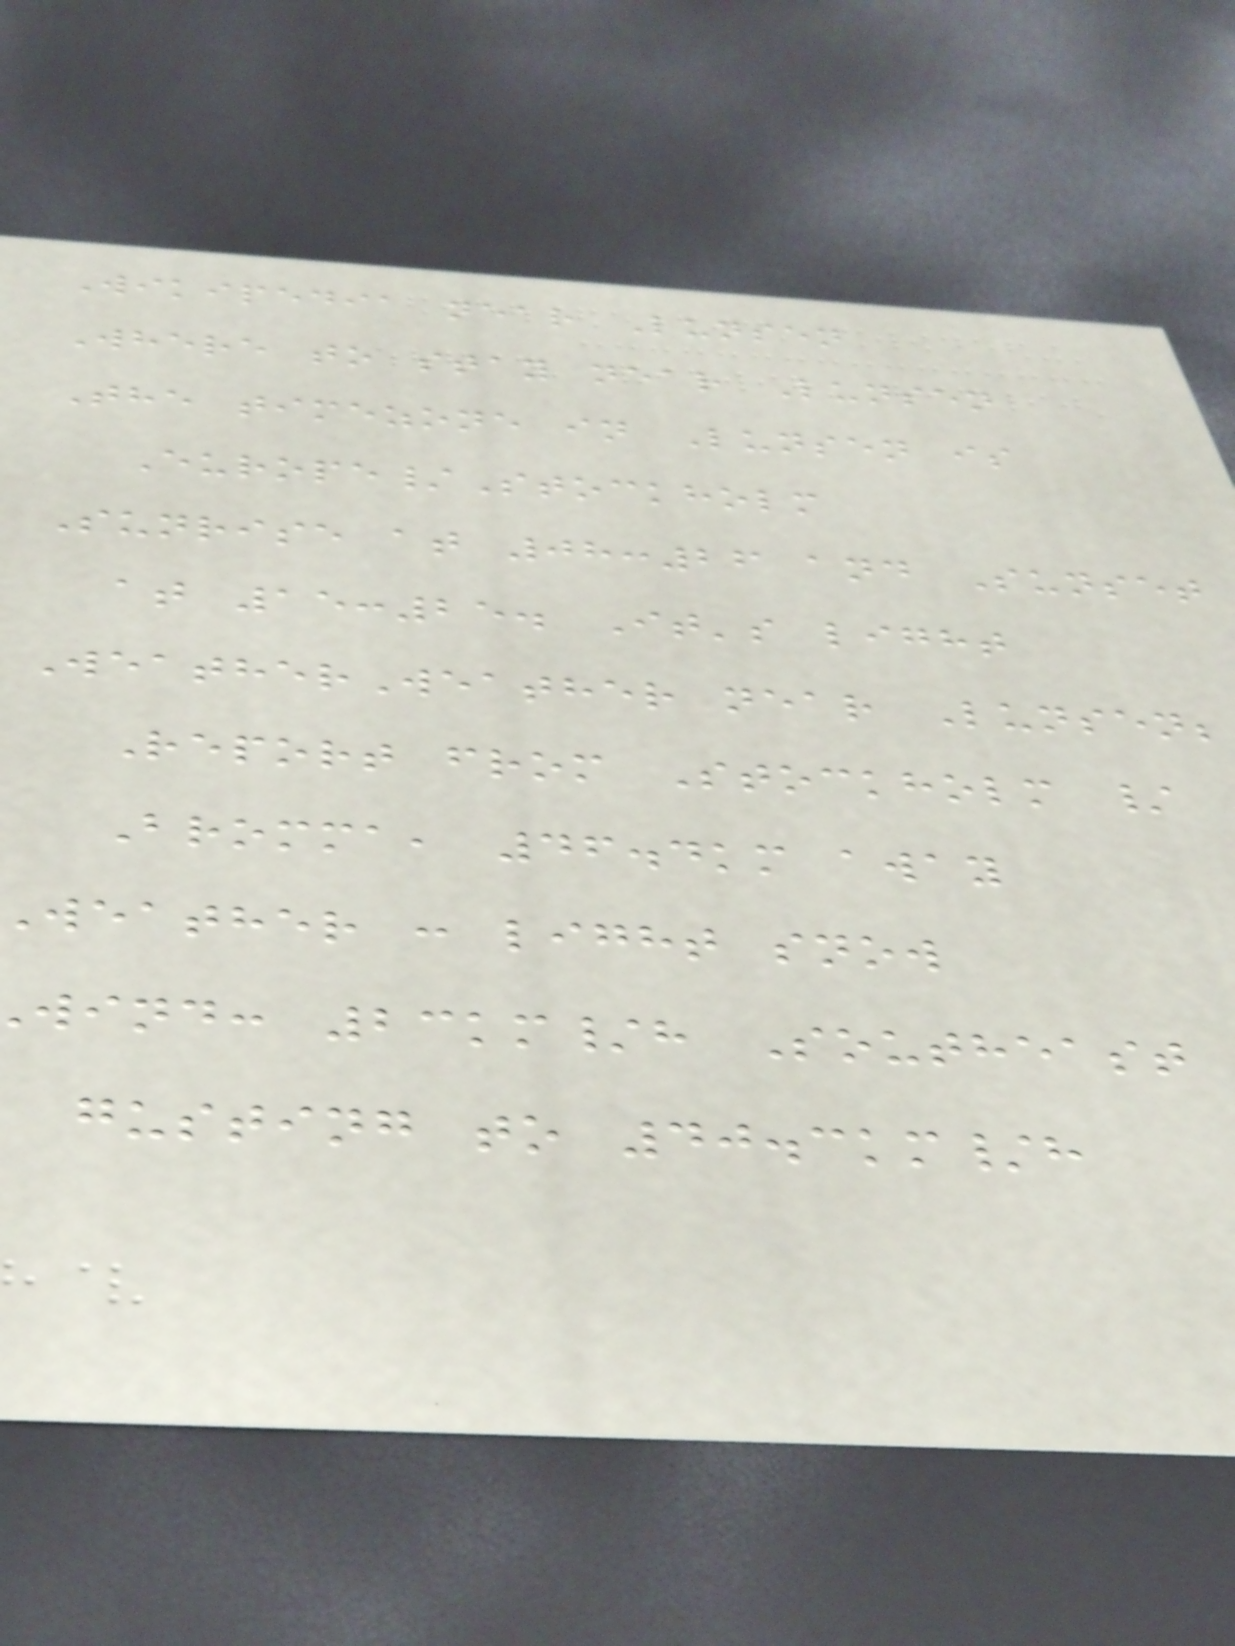Wikipedia near Lunsen
Where to stay near Lunsen
The timezone in Lunsen is
Europe/Stockholm
Sunrise at 08:26 and Sunset
at 15:25. It's light
WeatherWeather near Lunsen;
Report from Stockholm /
Bromma, 46.4km away
weather : light snow
wind: 23km/h Southeast
gusting to 40.3km/h
